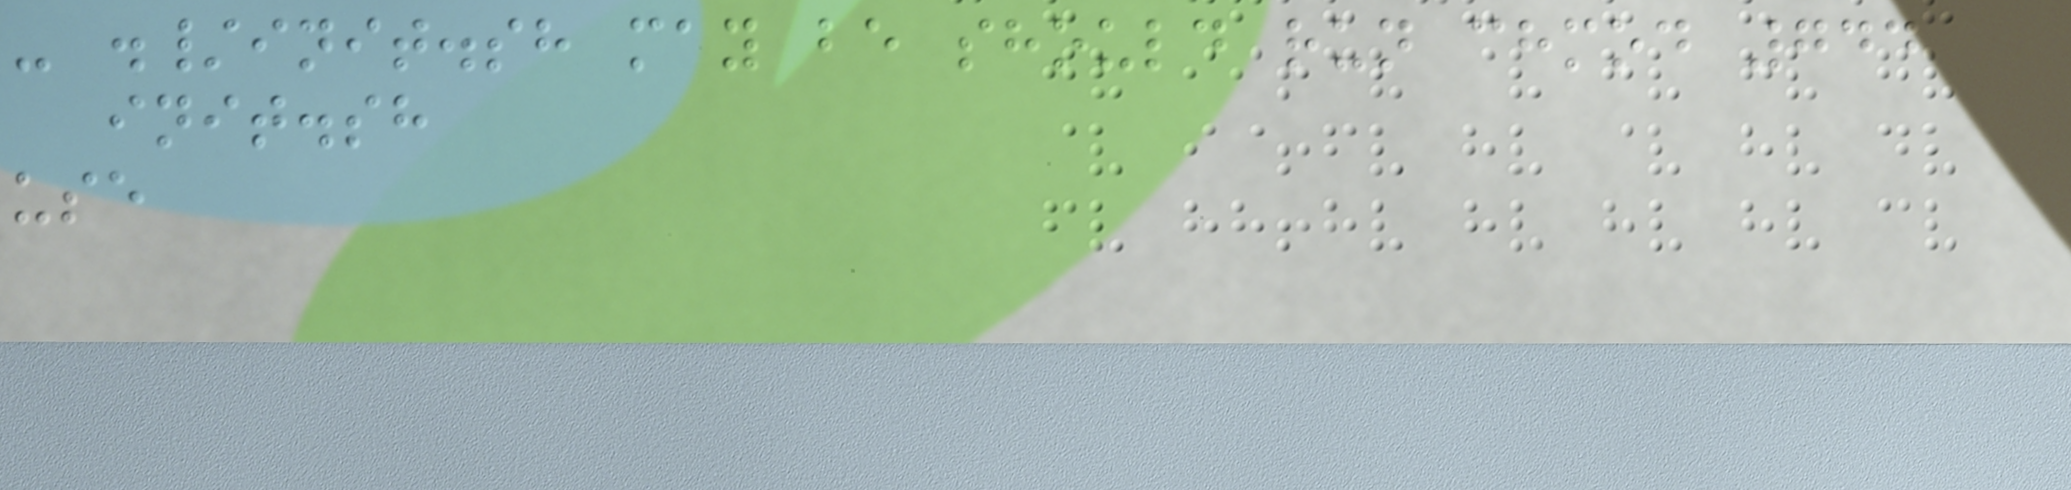- ./init.sh may be should run chmod 744
init.sh
use
